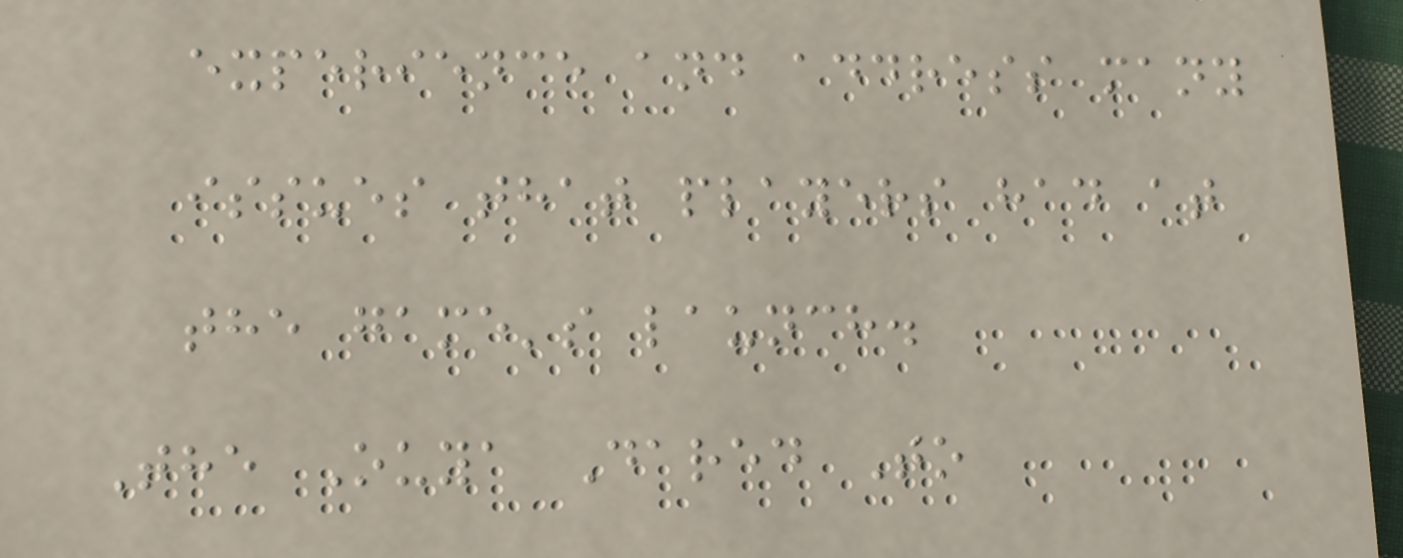experience and address many
issues that players had at
the game's launch.
The Ouya Dared To
